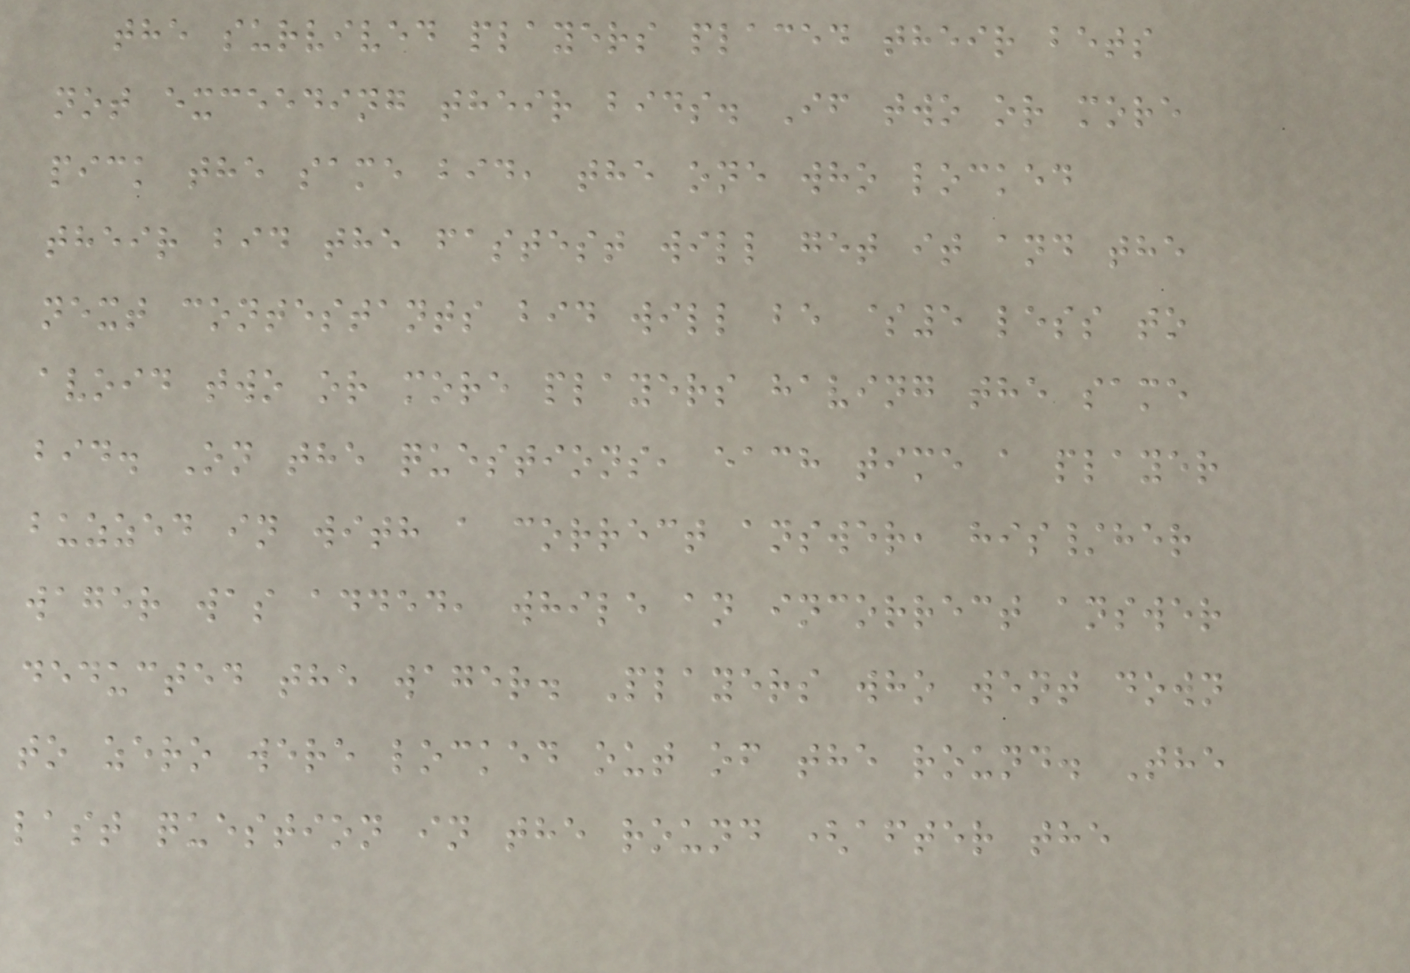the survived players placed their bets
not exceeding their bids. If two or more
pick the same bid, the one who locked
their bid the fastest will get it and the
next contestants bid will be $5 less to
avoid two or more players having the same
bid. On the questions, each time a player
buzzed in with a correct answer, his/her
wager was added, while an incorrect answer
deducted the wager. Players who went down
to zero were locked out of the round. The
last question in the round (after the
